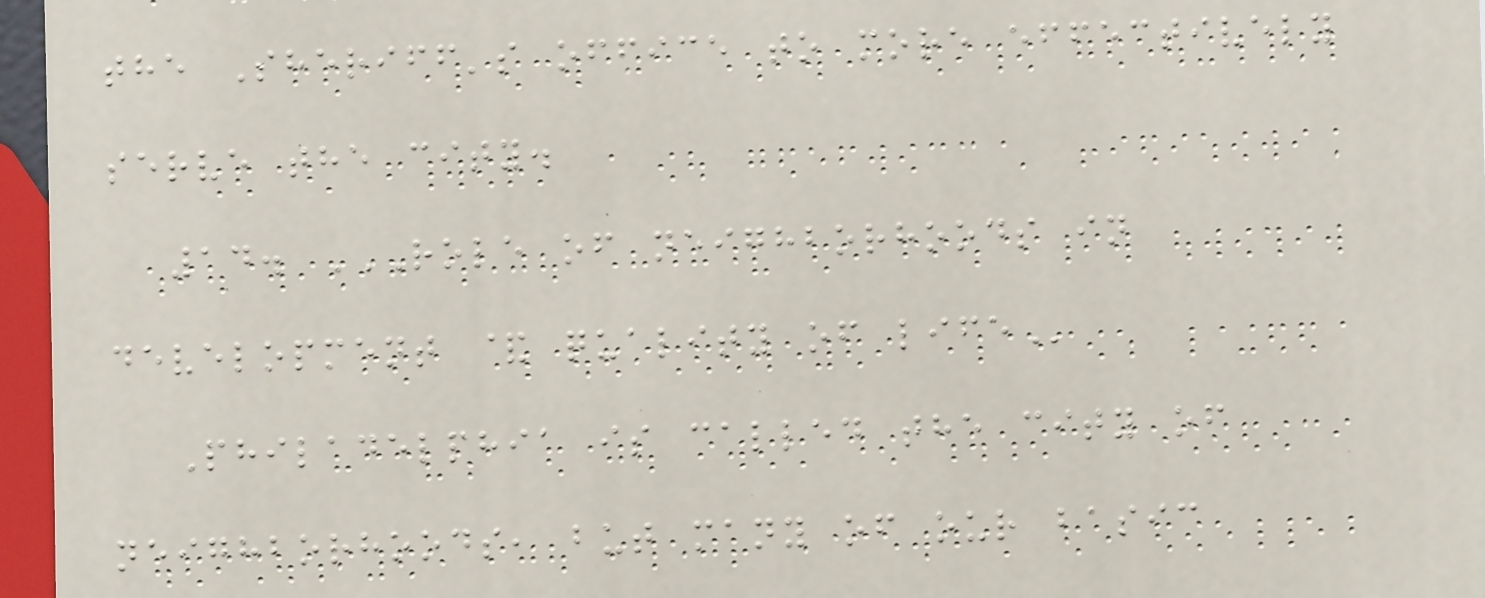the Sheriff's office to more effectively
serve the city.
14. ROLE OF NEIGHBORHOODS IN
DEVELOPMENT & QUALITY OF LIFE
Philadelphia is called the city of
neighborhoods, but many of our basic
